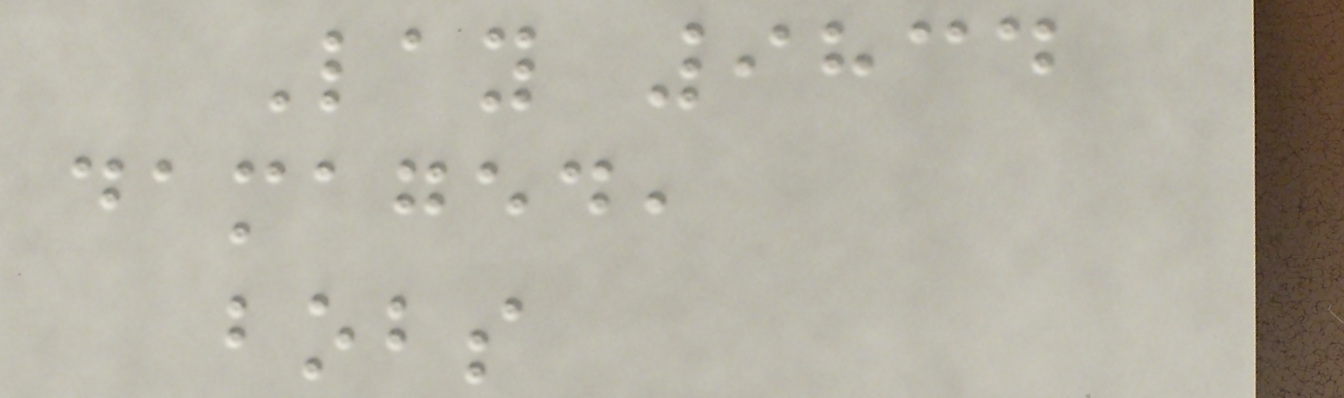Lay 9834
damaged,
bobs
